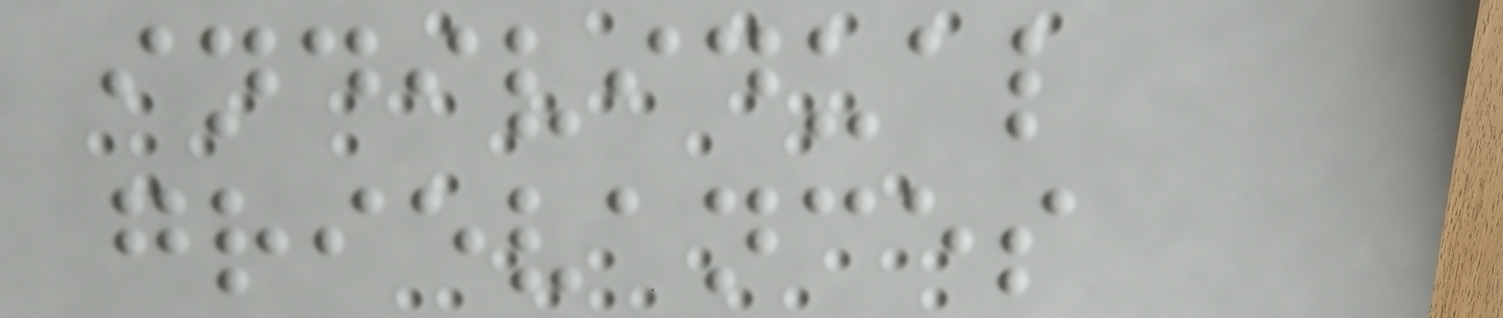individual
grievances
